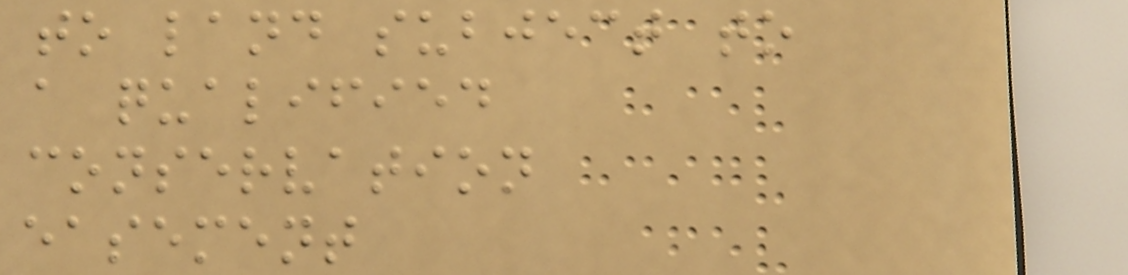to land subject to
a qualified
conservation
easement
